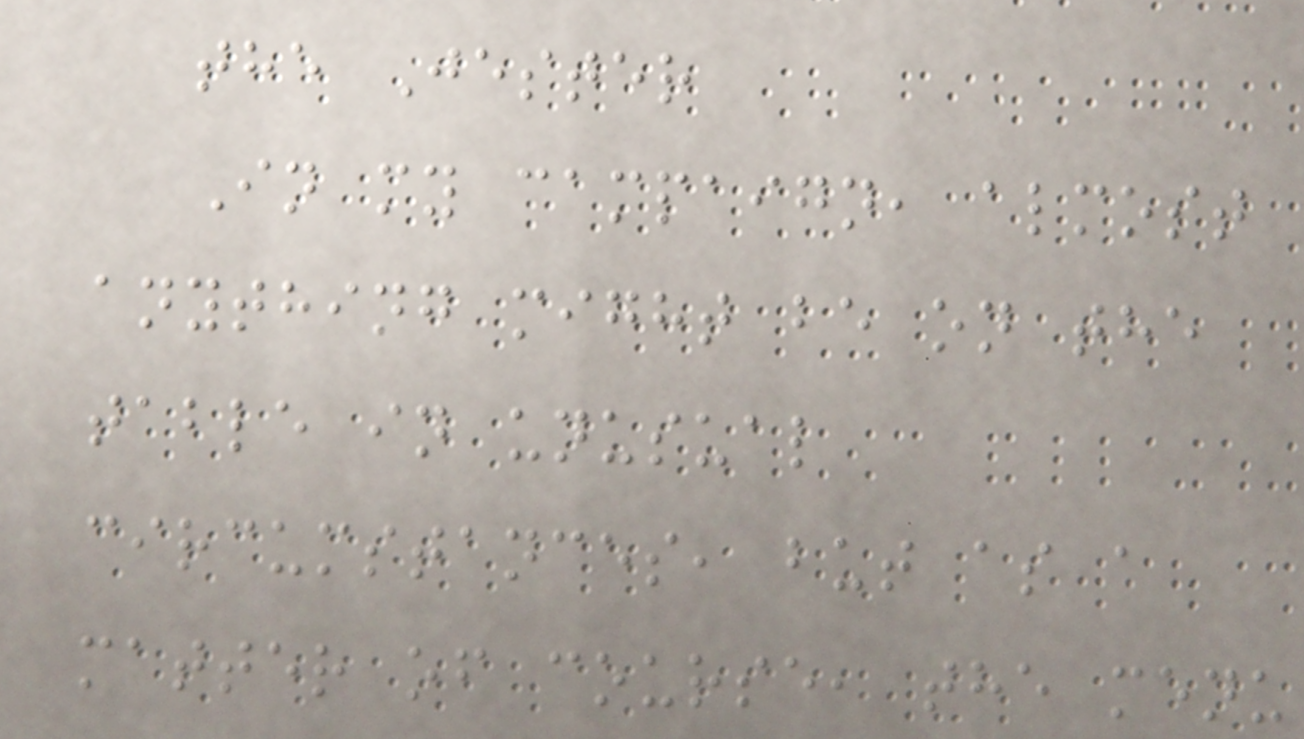the Jester
In my campaign, almost
anything might be on the
table in unusual
circumstances, but as a
matter of course, the menu
